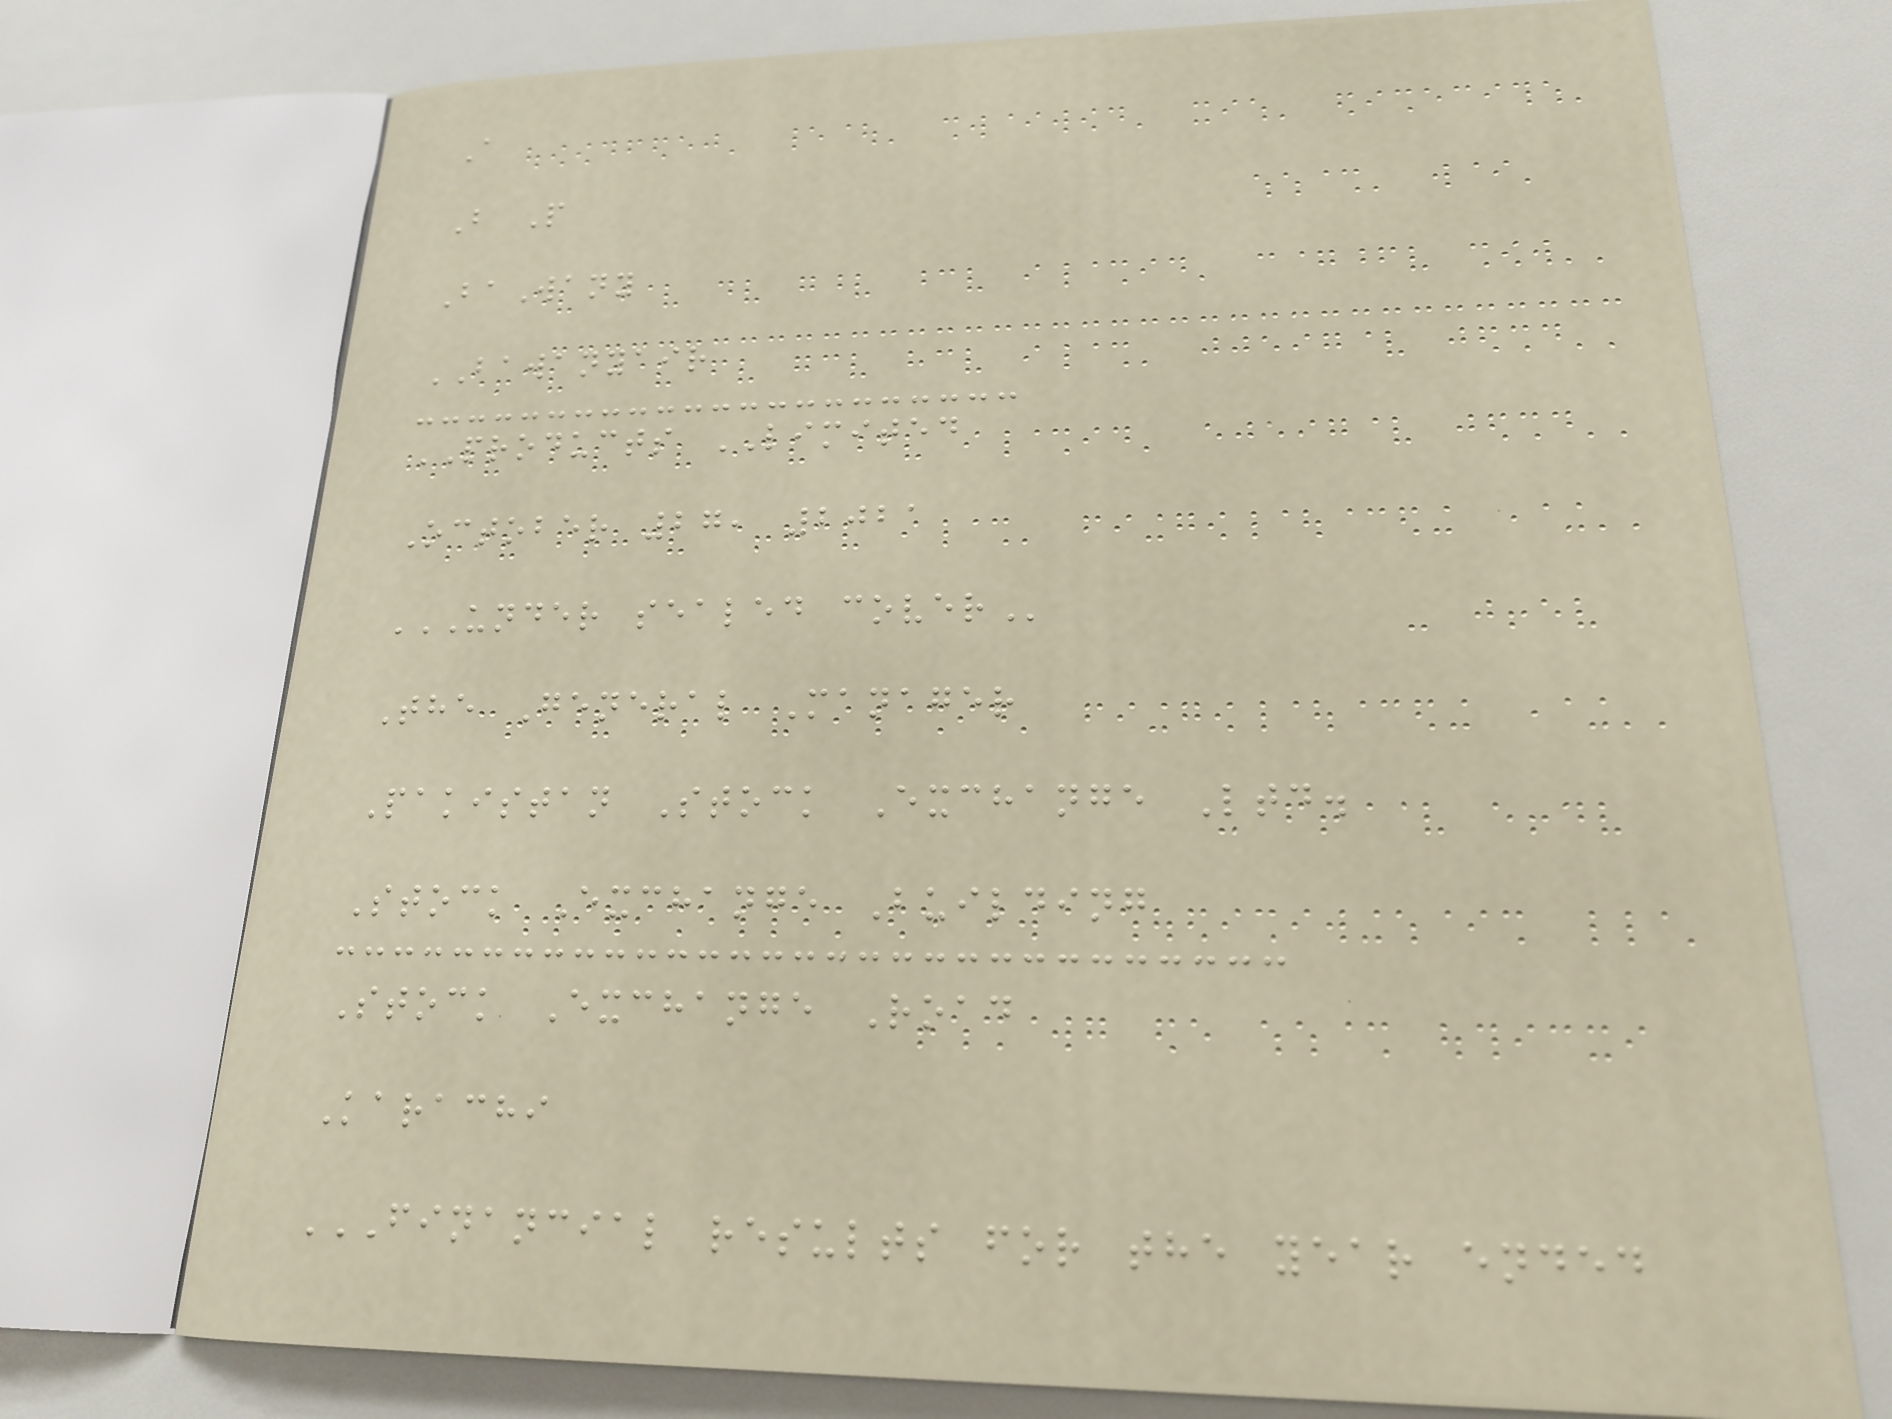A
B P
BaWany
BAWANYAIR
PRODUCTS LIMITED
October 27, 2021
UNDER SEALED COVER
The General Manager
Pakistan Stock Exchange Ltd.
Stock Exchange Building
Stock Exchange Road
Karachi
FINANCIAL RESULTS FOR THE YEAR ENDED
